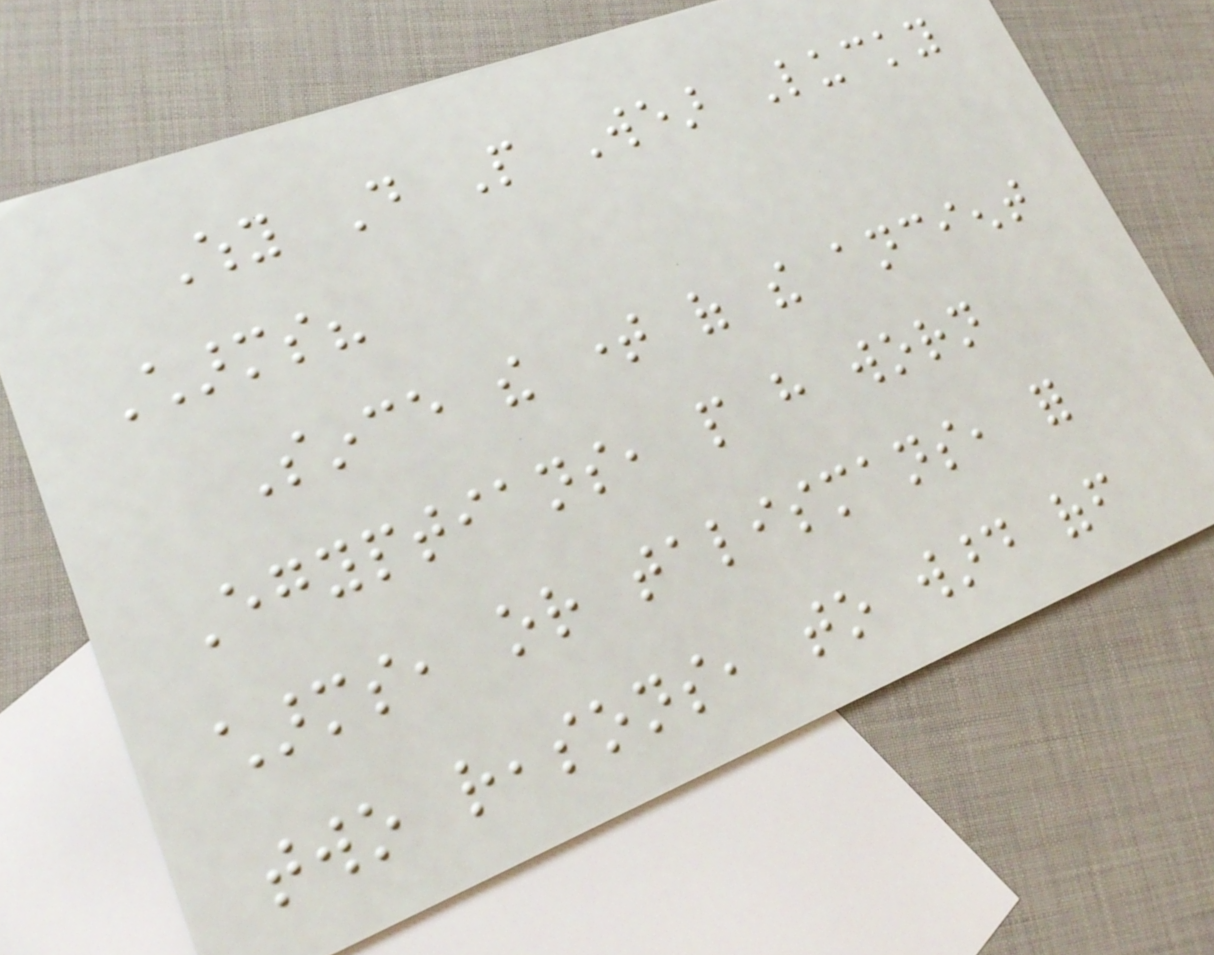Why Do People Wear Lucky
Charms?
Since the time of the ancient
Egyptians, people have worn
charms, or talismans, for
two reasons, to ward off
